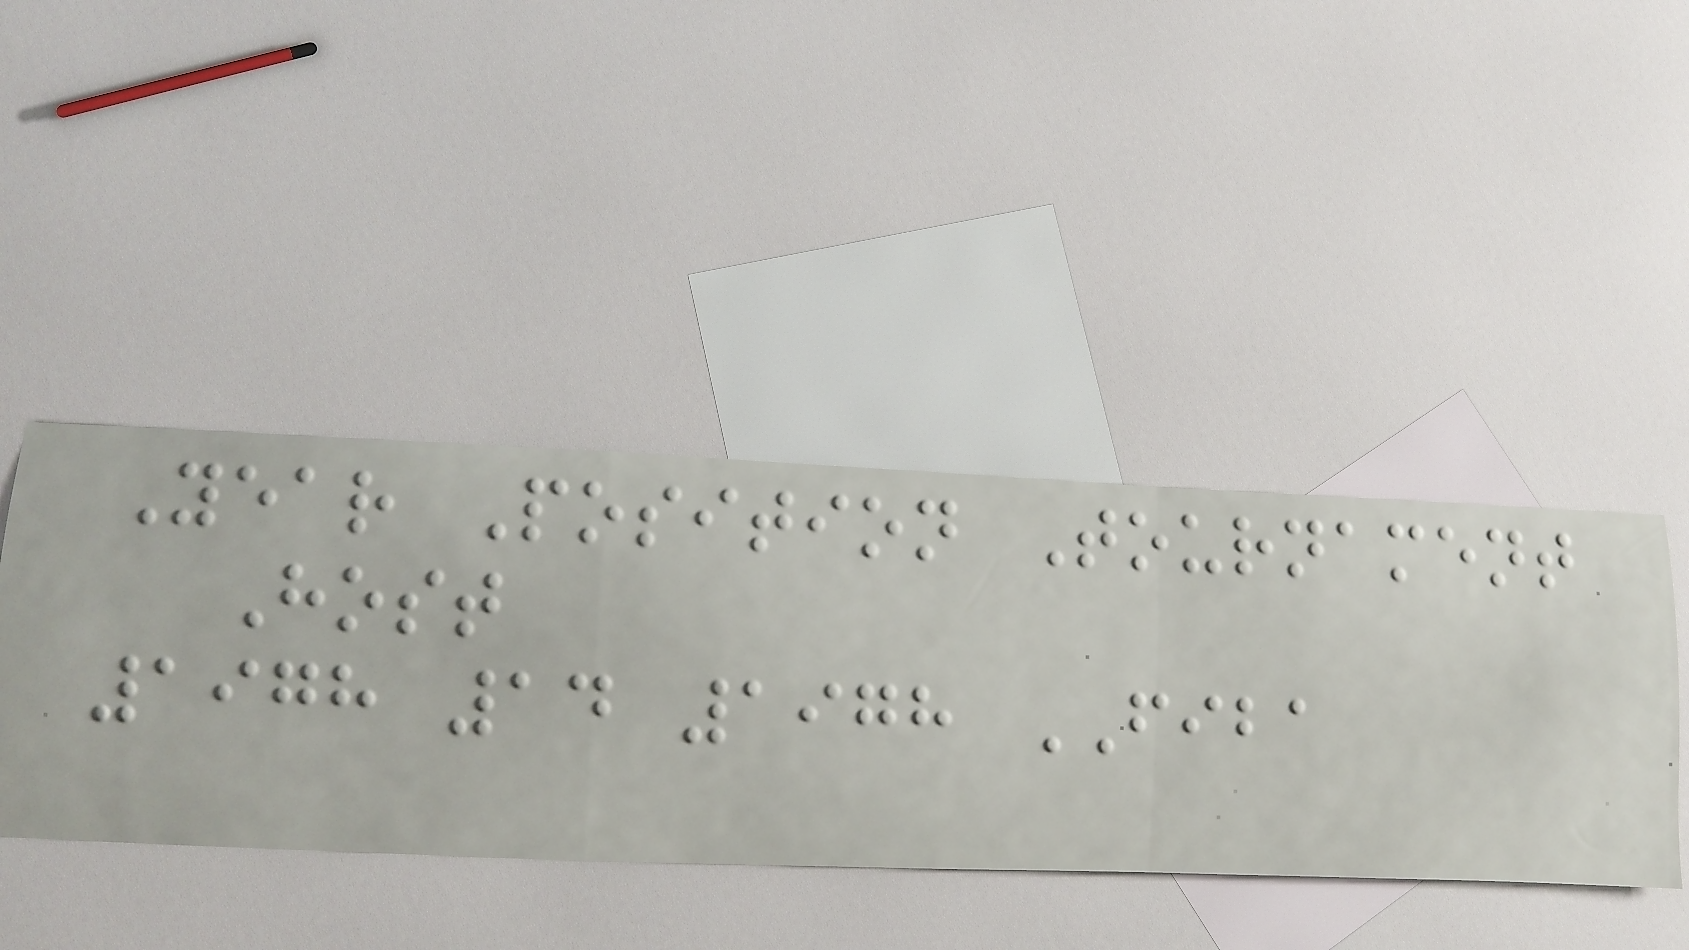Year Position Tournament
Host
1978 14 1978 FIBA
